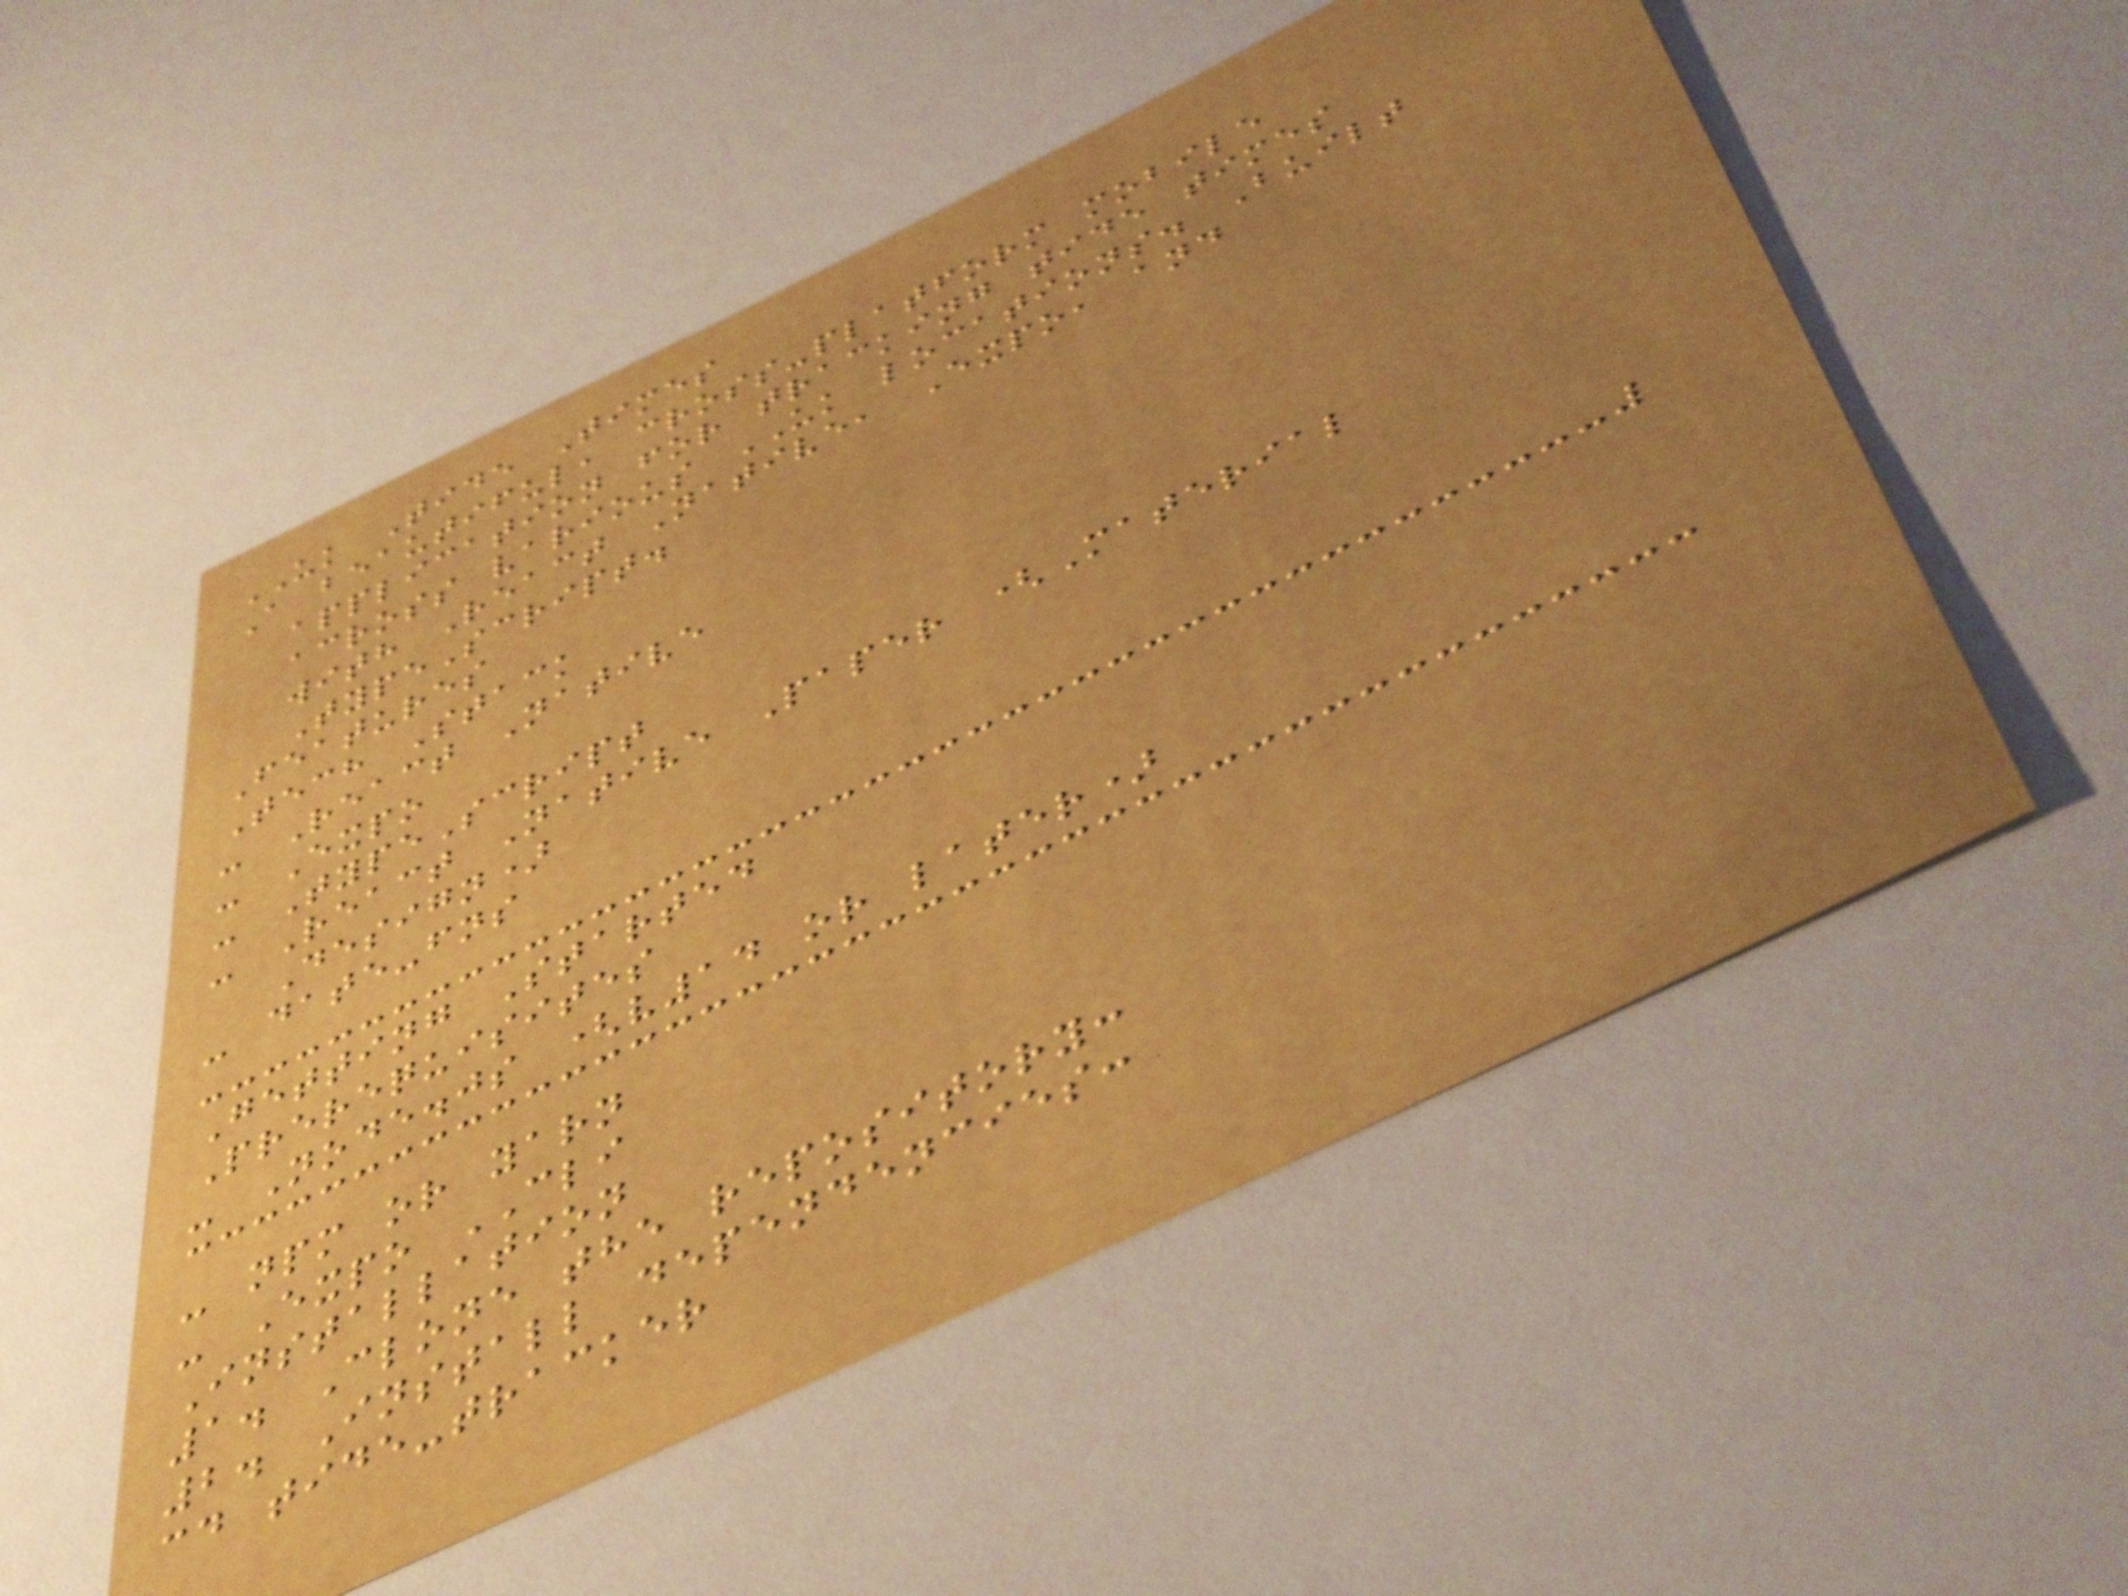UK Tide Times
A beautiful, cross-platform mobile
application for tracking tide times
across various UK locations. Built
with React Native, Expo, and
TypeScript.
Features
Tech Stack
- React Native
- Expo
- TypeScript
- React Native Paper (Material
Design)
- date-fns
Getting Started
Prerequisites
- Node.js (v14 or later)
- npm or yarn
- Expo CLI
Installation
1. Clone the repository:
2. Install dependencies:
cd tide-tracker
